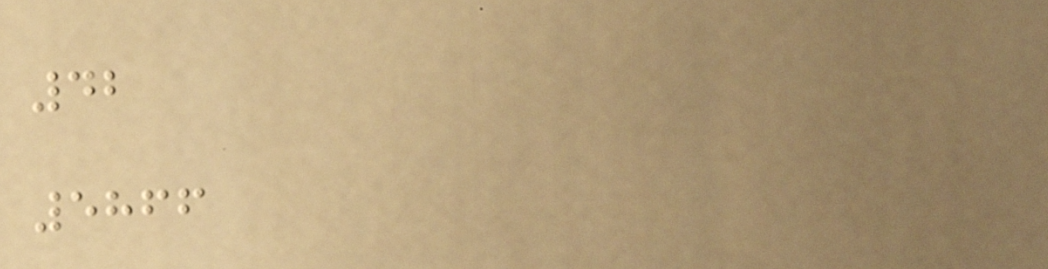42
5866
